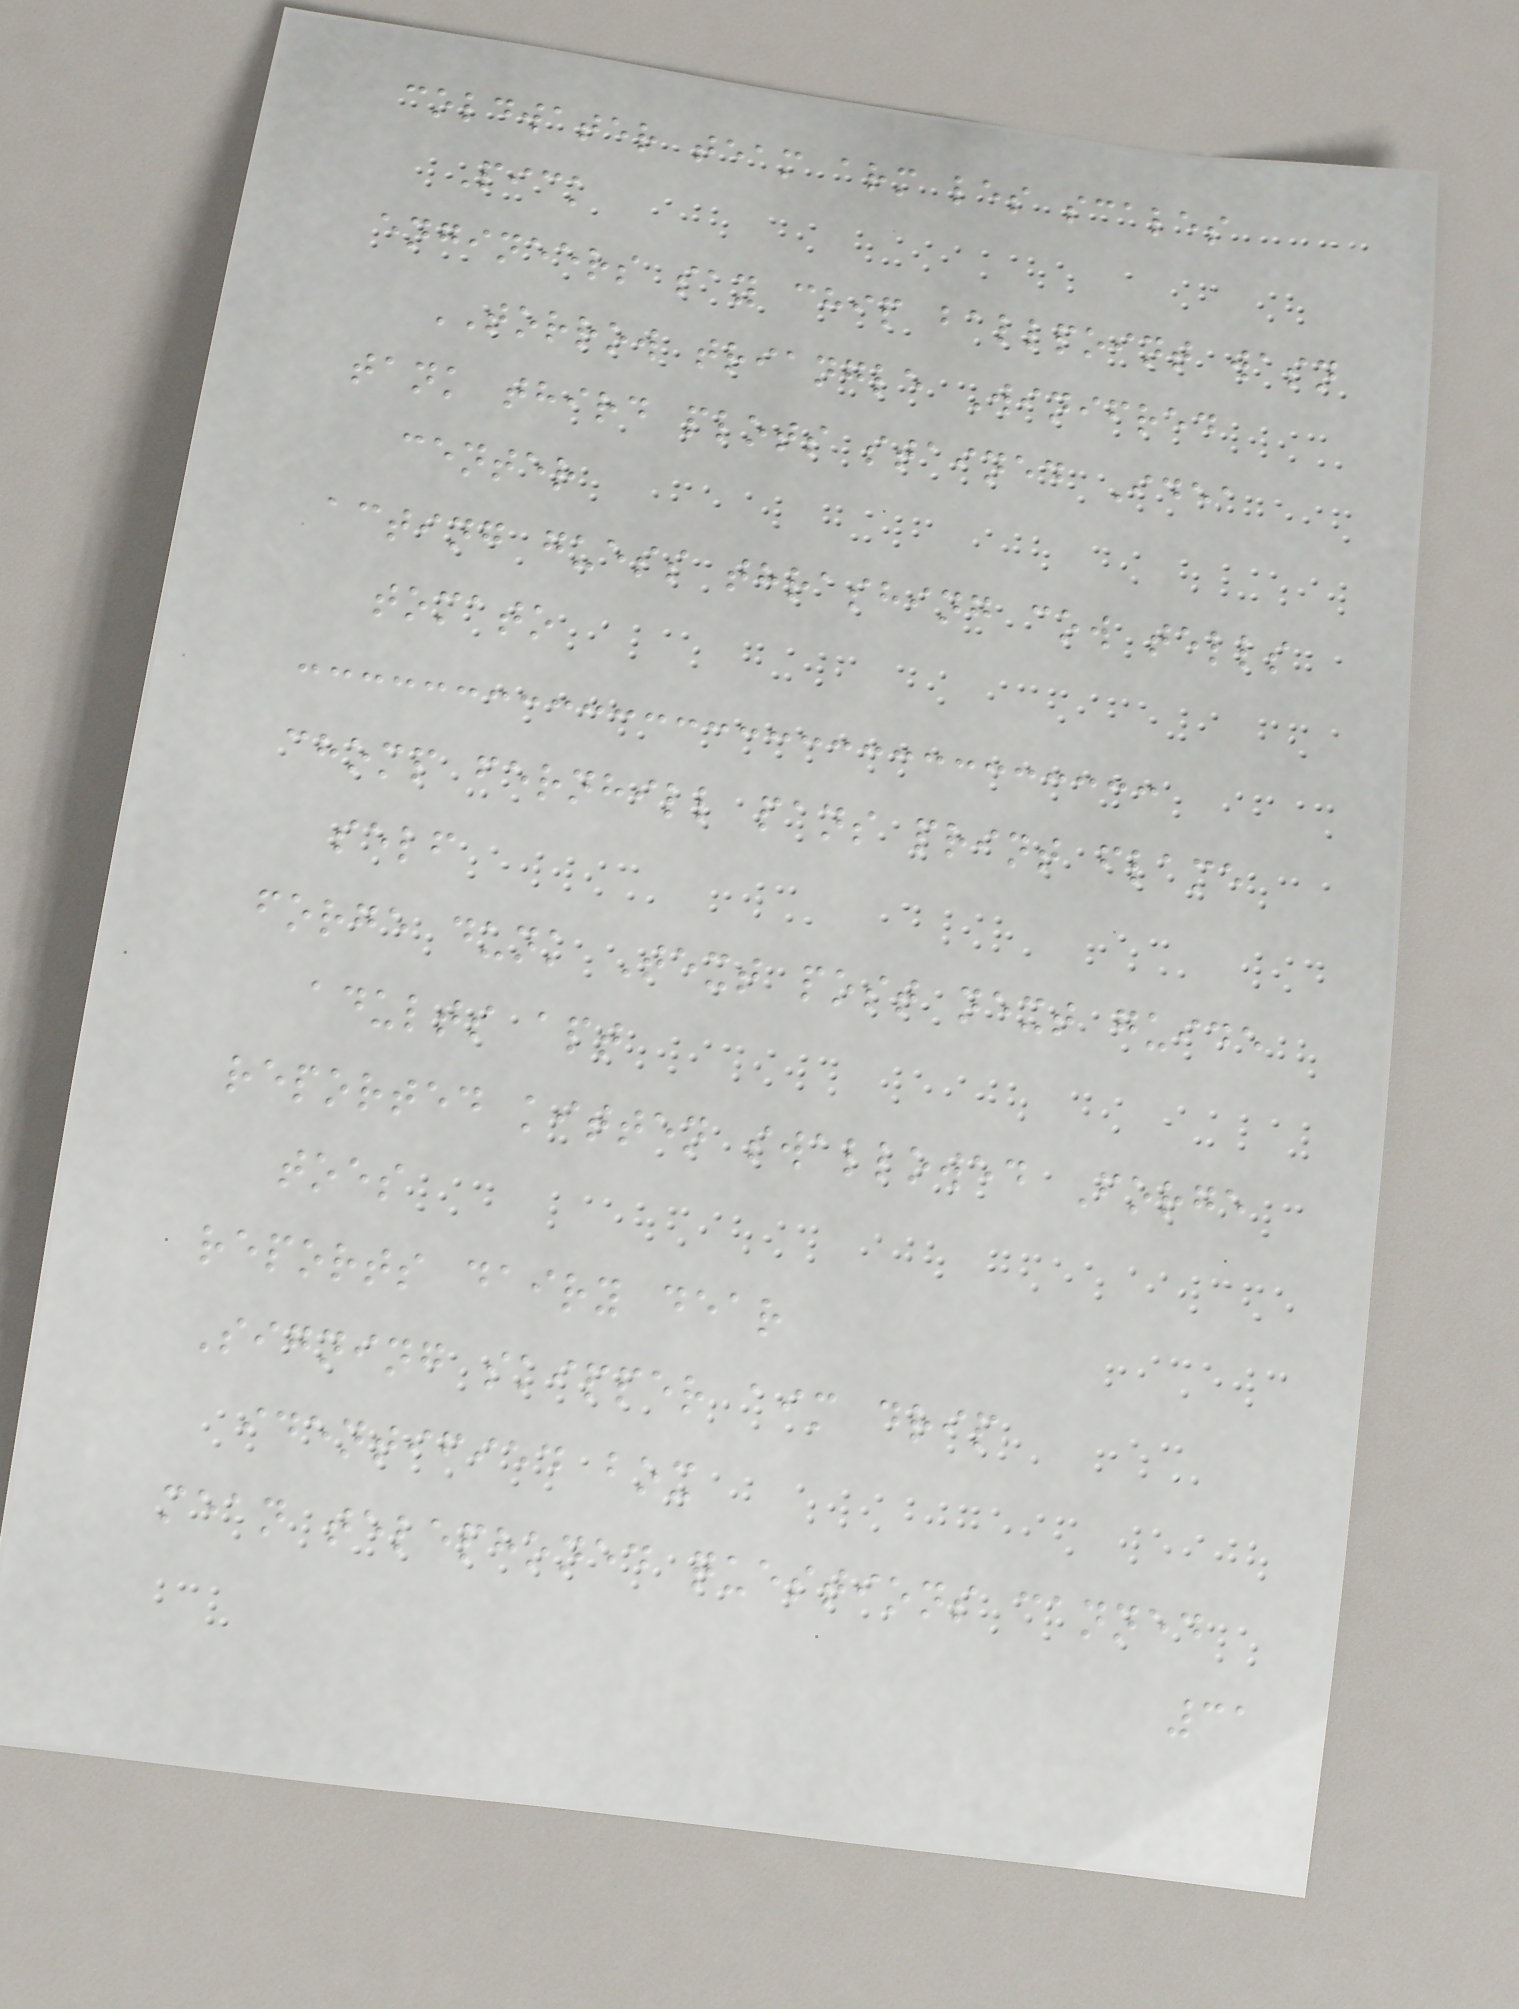coldwater team arm les scales
Pick
engineers say chip ballpoint wasn
TORROW triangle Winifred
tank third plots stained Idea
center
acting guess thrashing cow tells
tomato
chomp fernhill pans print flame
self
forge dunk Text post next guide
adults apt
reported kitten swallowed Forge
toes
reports dairy dear
Signing skipper aim drip
identified box
mean telephoned questions canned
31
